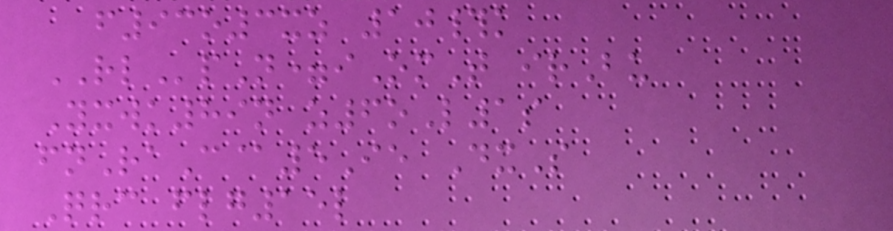f93o3xz 10#k
RLpN=iOmT irBu
Yxwk89n z6oL1s
fnRaC@5Ie DxS
Qrc flg15l
